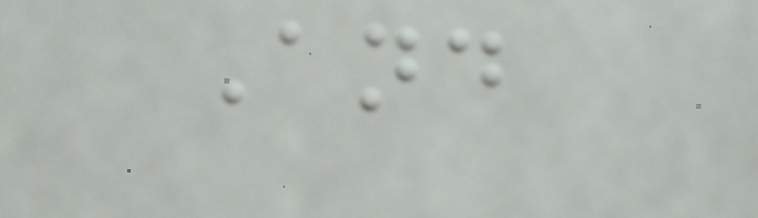And
